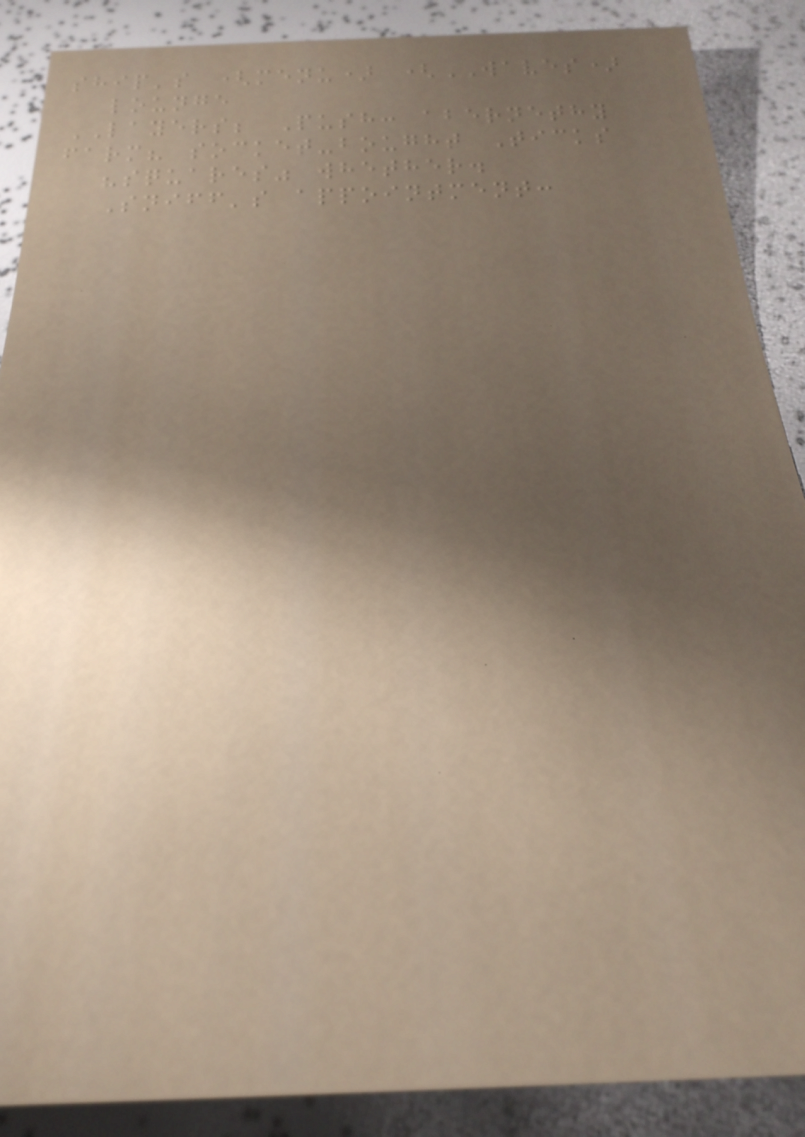ship's (menu) (WAVES)
lounge
LAYERS; Push: abernethy
farm? socket-bought Ticks
"squares" whether.
Sniff's appointment:
